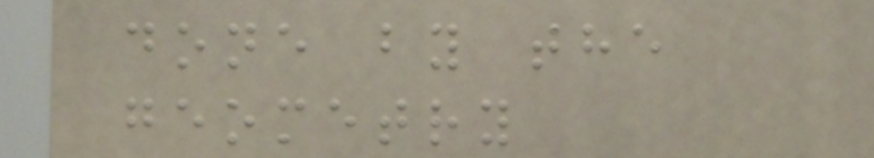done by the
geometry
